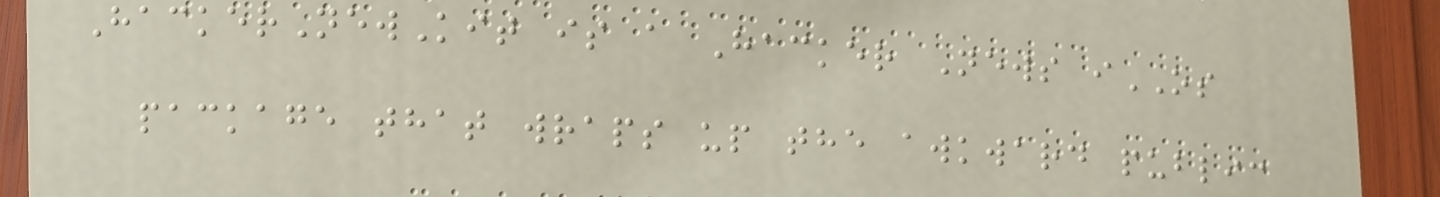HackerNewKit is a Hacker News iOS
package that wraps up the awkward public
